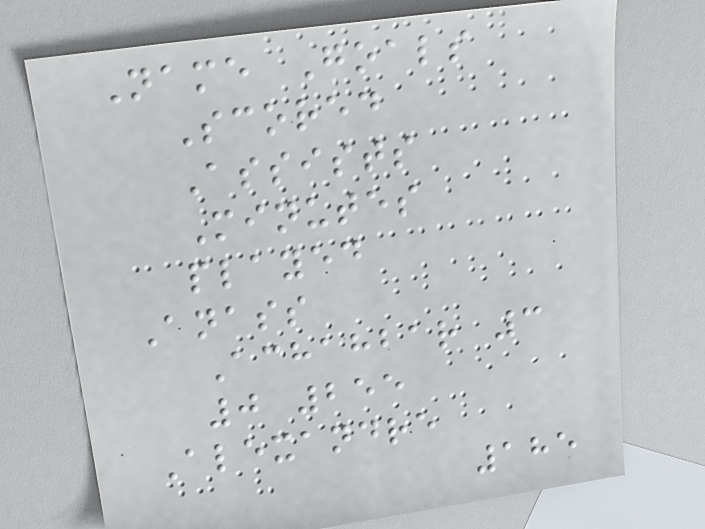Name Goals
Scored
Assists
Minutes
played
Anass
Achahbar 3
0 255
Alexandre
185
